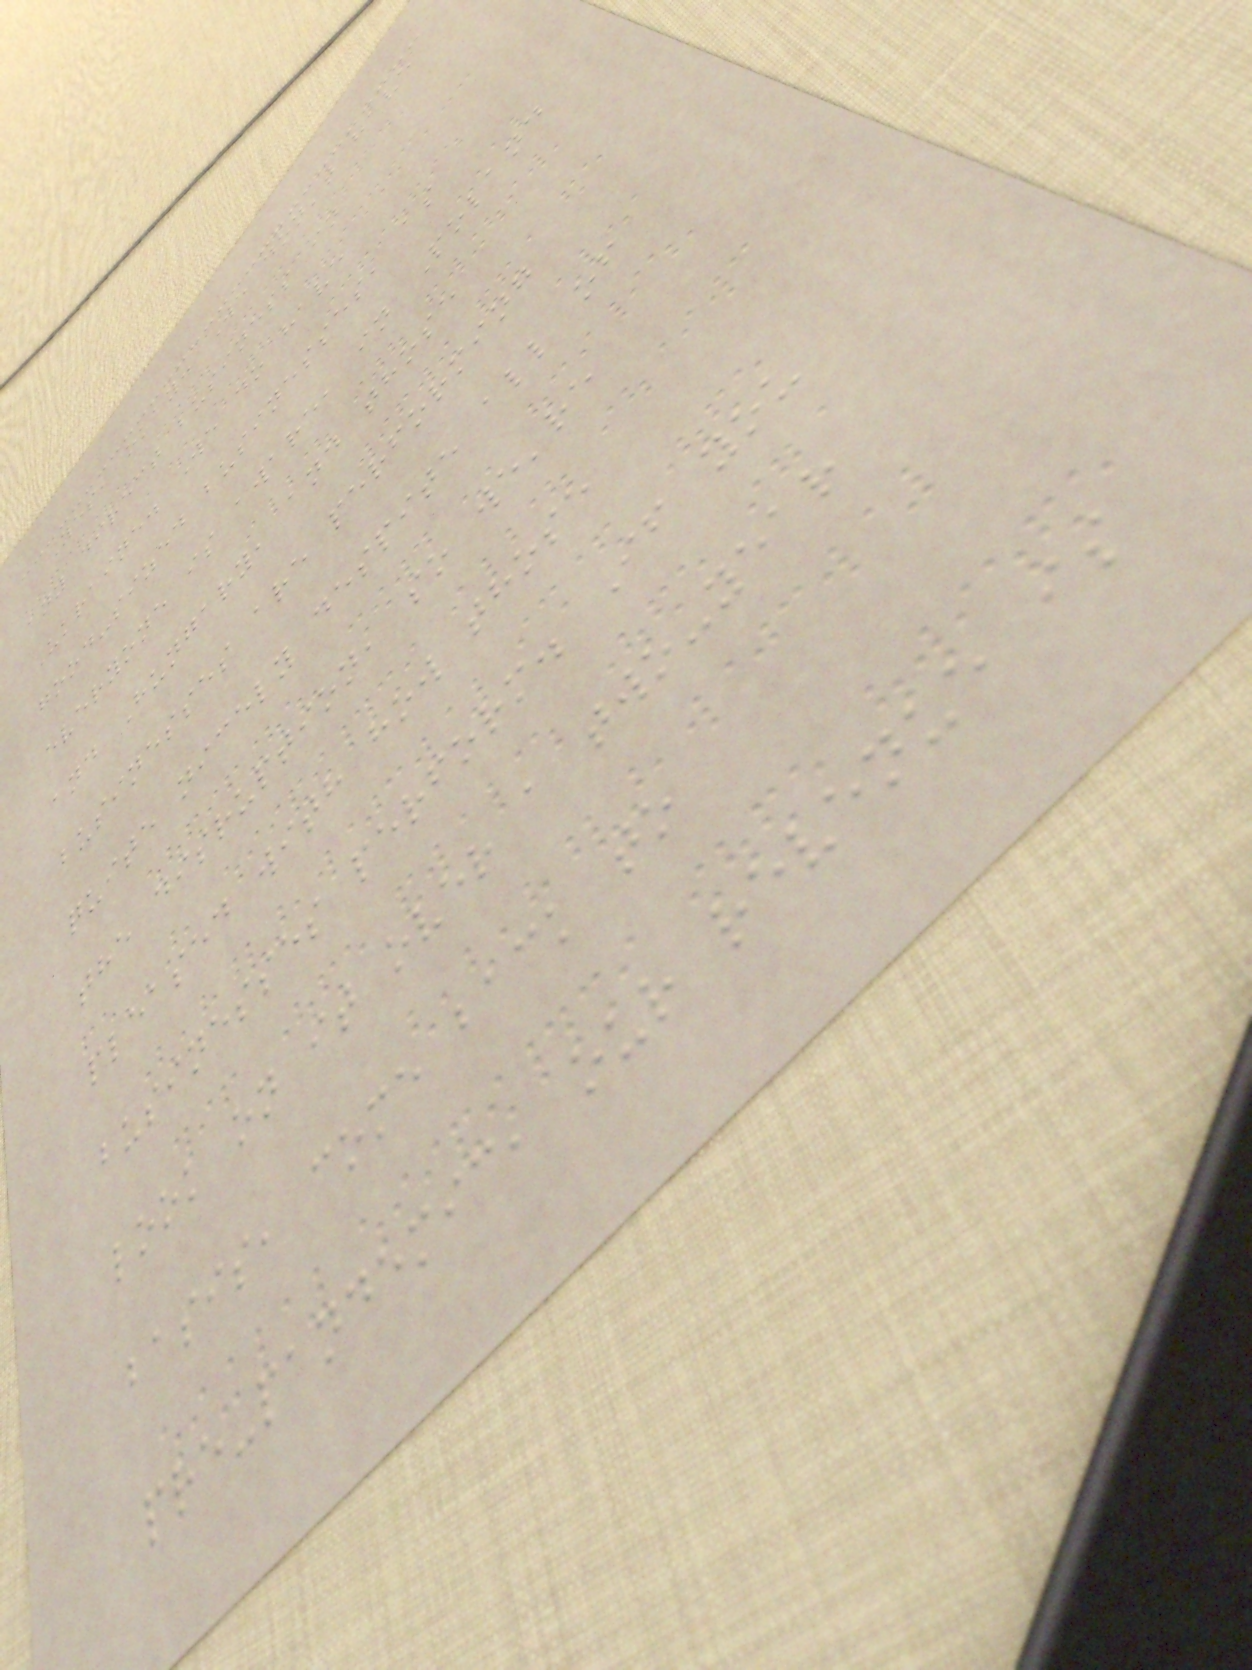Yes, okay. We don't have
any direct business in
Ukraine. We do have
good-sized businesses, as
everyone is aware, in Poland
and Hungary, and those
businesses are performing
quite nicely despite all of
the disruption, so we're
pleased with how those
businesses perform. If you
look on it over a two-year
basis, come back to
pre-pandemic, our revenue is
